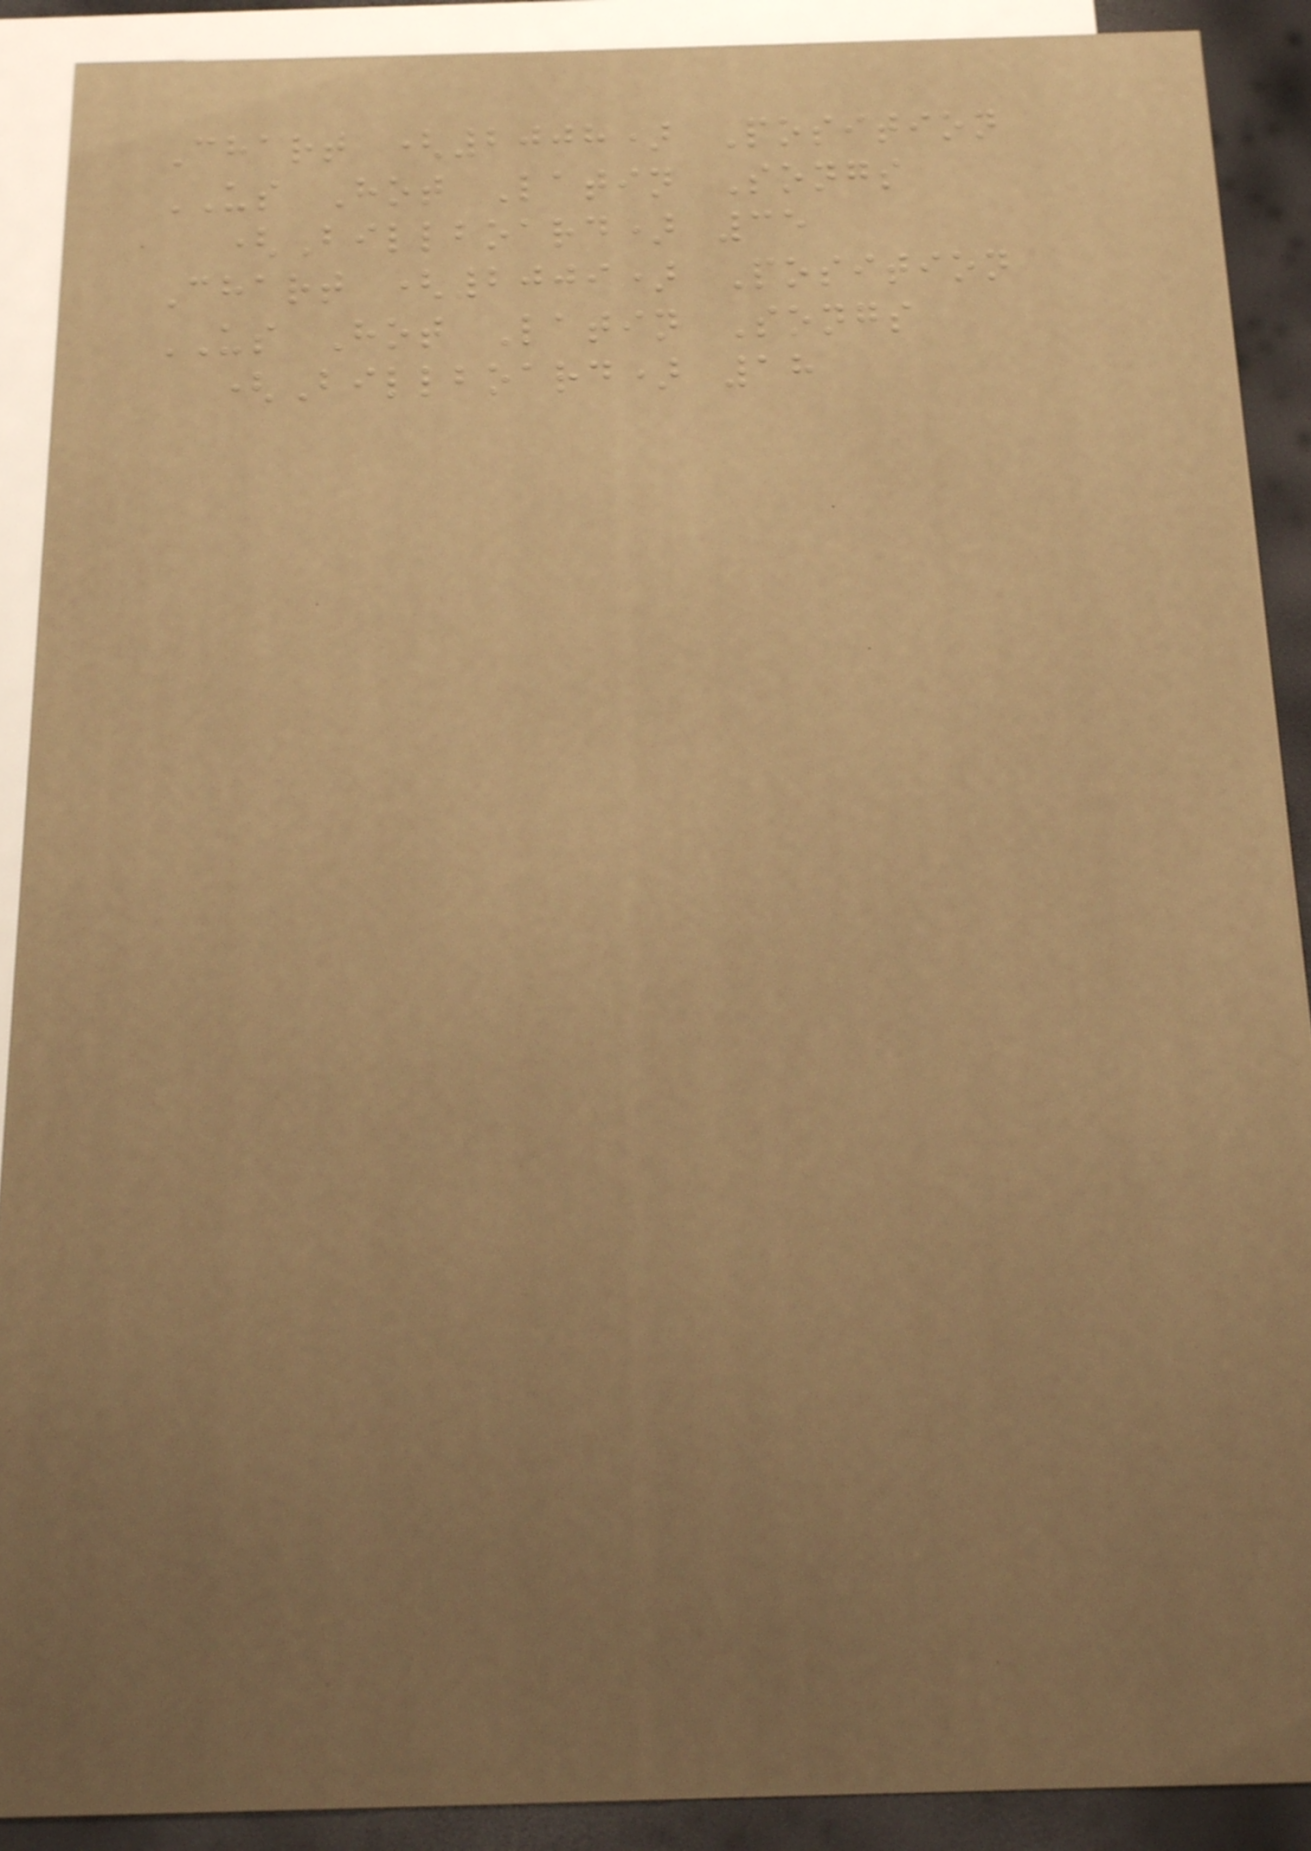Chart (2008) Position
US Hot Latin Songs
(Billboard) 35
Chart (2009) Position
US Hot Latin Songs
(Billboard) 18
